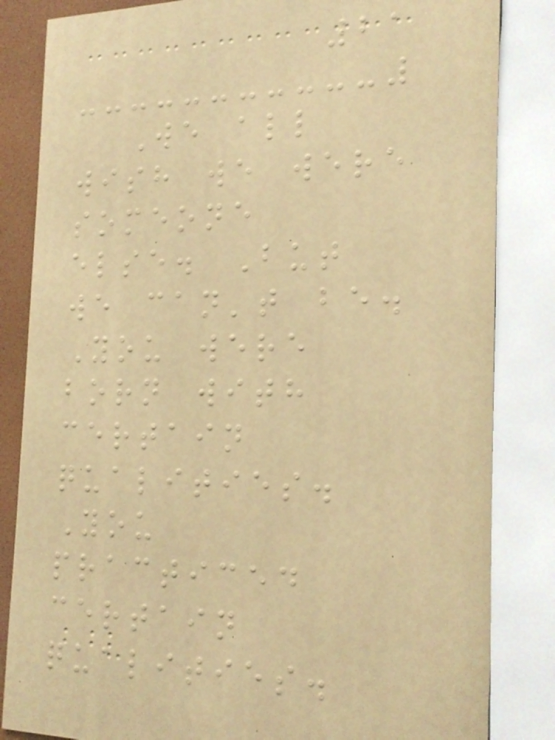21
We all
wish we were
someone
else. But
we can't be.
You were
born with
certain
qualities.
You
practiced
certain
qualities.
